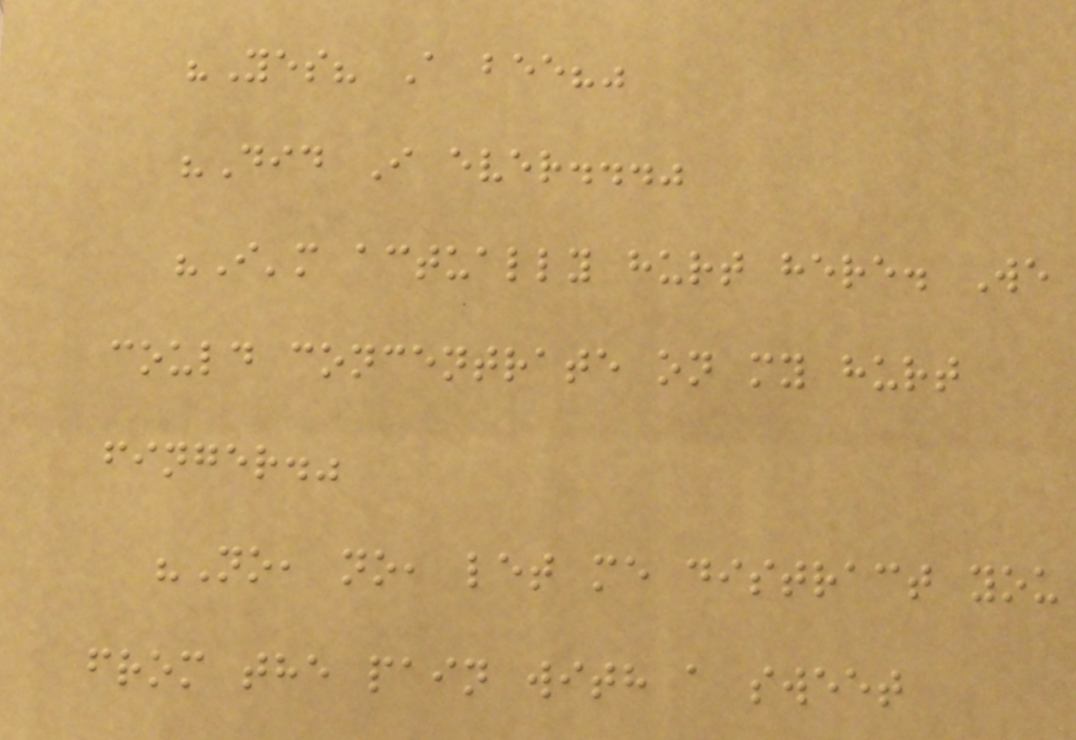"Yes? A bee?"
"Did I ever..."
"I'm actually hurt here. We
could concentrate on my hurt
finger."
"No, no, let me distract you
from the pain with a sweet
